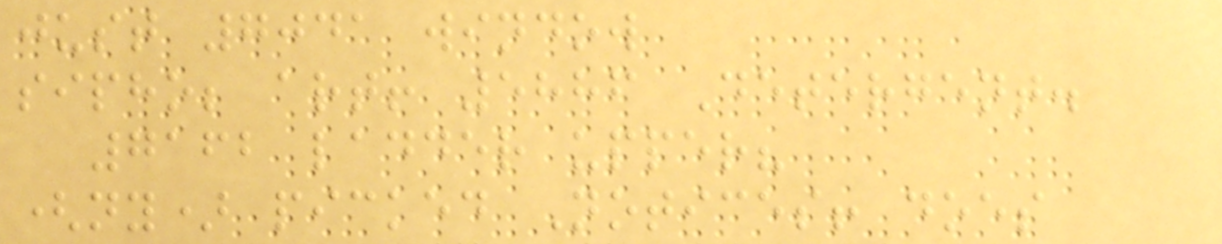just 7041 window
sipho; art! 5886 Detergent.
7162 ladder upper?
(ny) picked Notices! does
